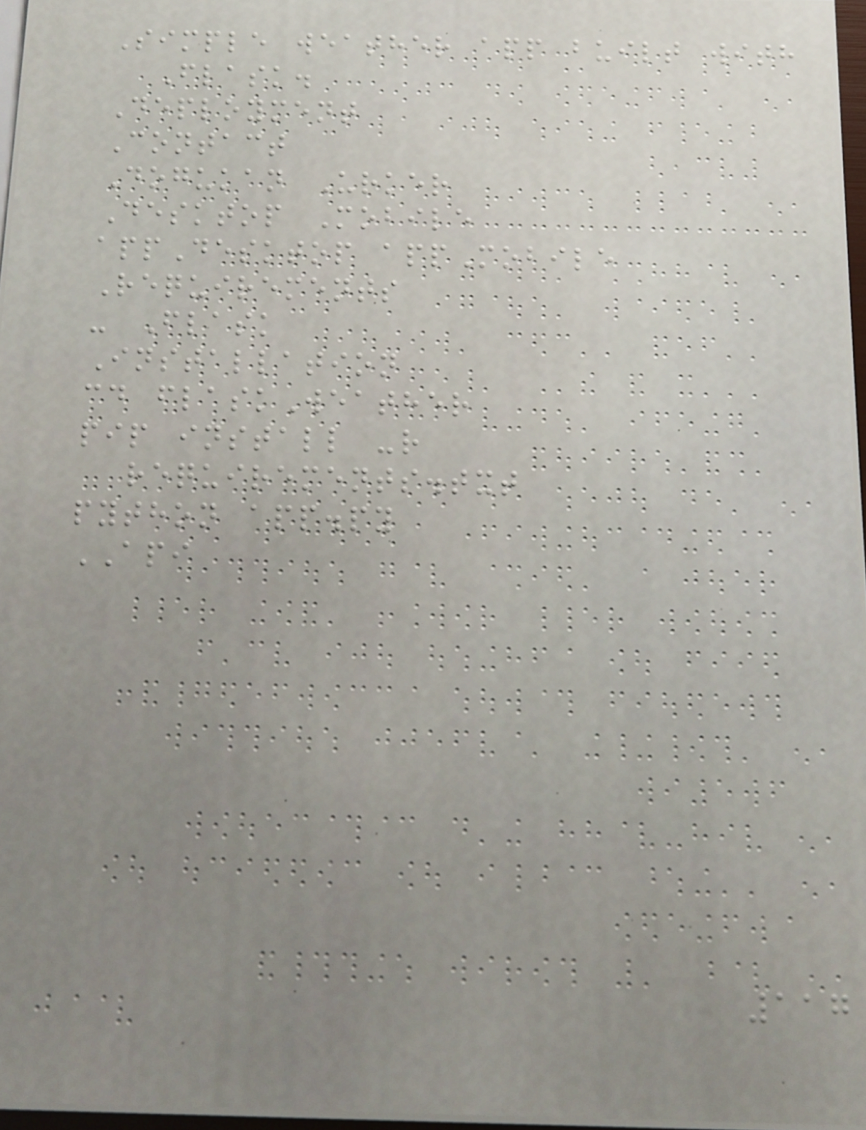Simple weather app built with
Flask.
Deployment
Contact
Dogukan Urker
Desktop Mobile
appDesktop appMobile
Requirements
- Flask
Installation
cd flaskWeather
pip install -r
requirements.txt
python app.py
API
117
